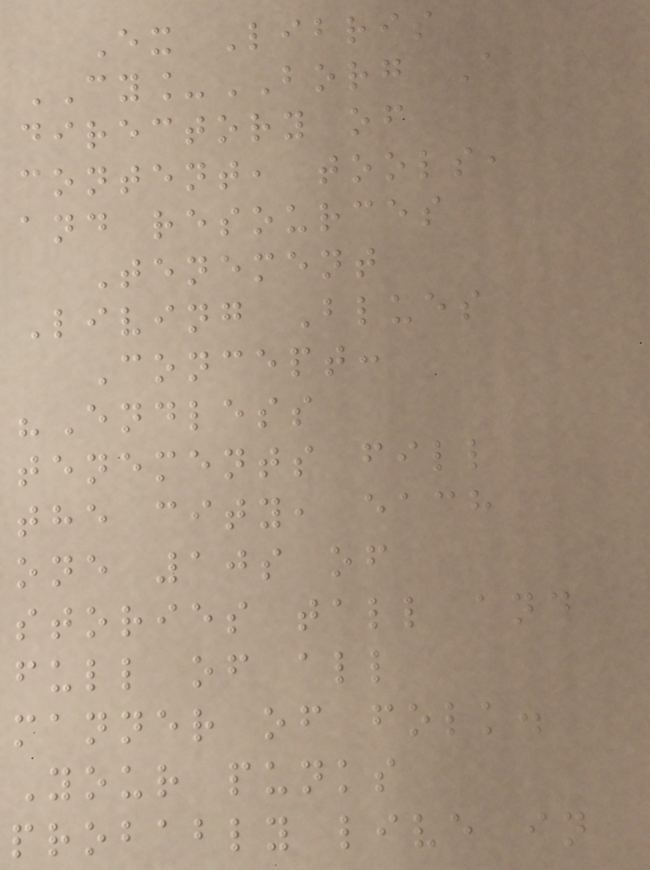Ex Libris
CY_BORG A
directory of
content, tools,
and resources
Tenement
Living Blues
Concept:
"Endless
tenements fill
the city, each
one 10s of
stories tall and
full of all
manner of folk.
Your punks
probably live in
